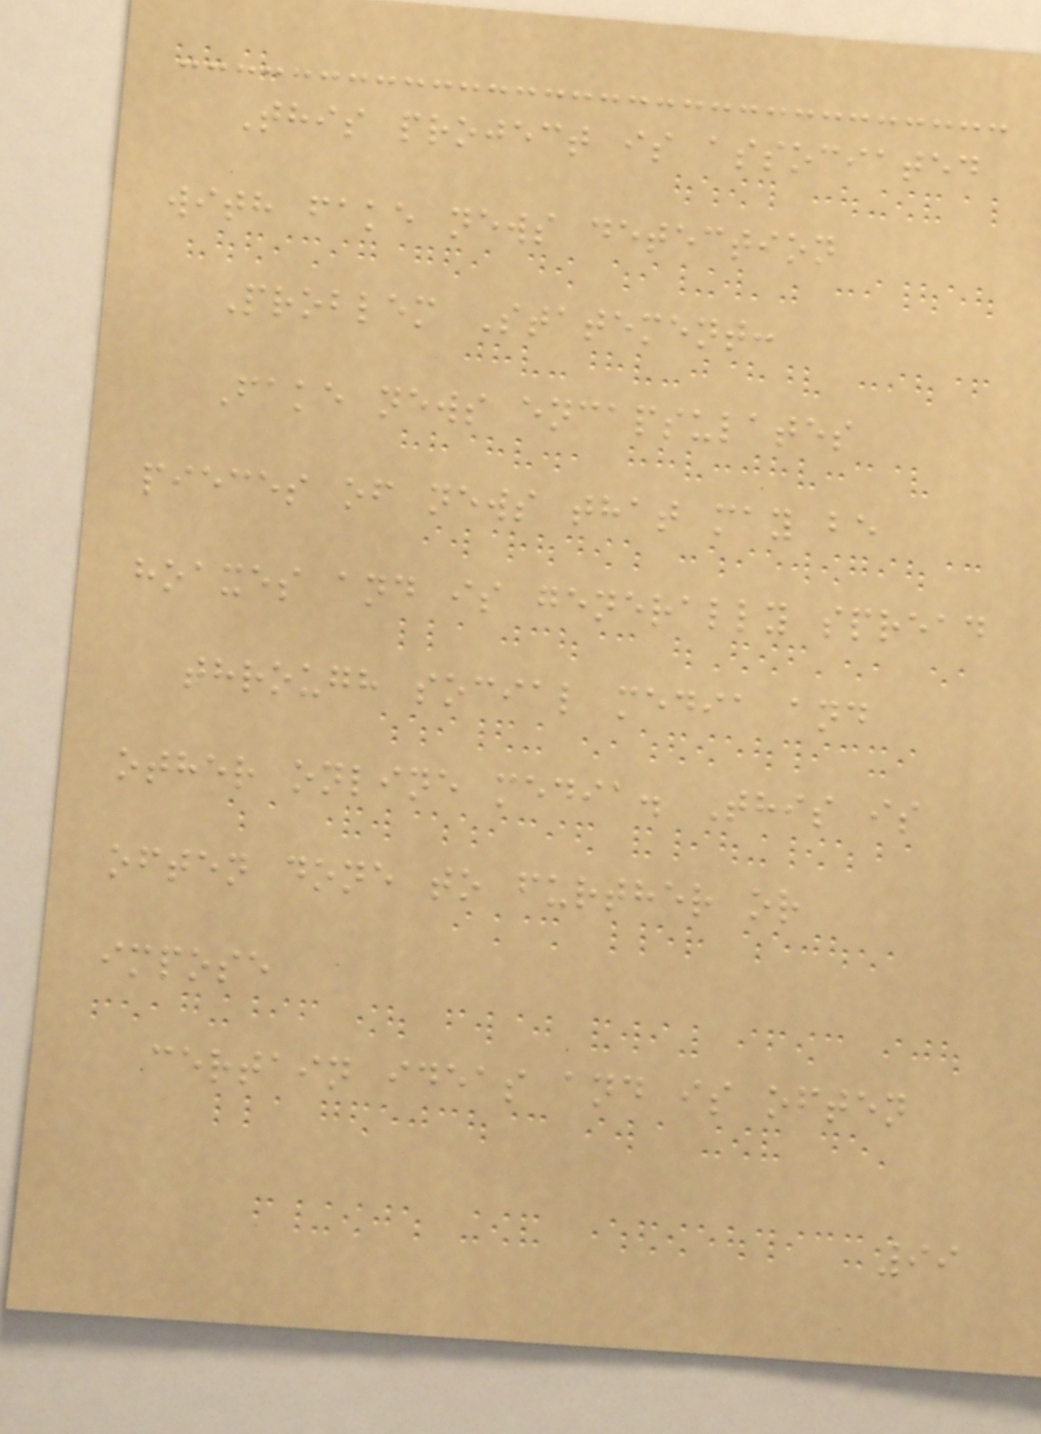This project is associated
with fake news detection
Problem Statement:
Fake news encapsulates
pieces of news that may be
hoaxes and is generally spread
through social media and
other online media. This is
often done to further or
impose
certain ideas and is often
99
